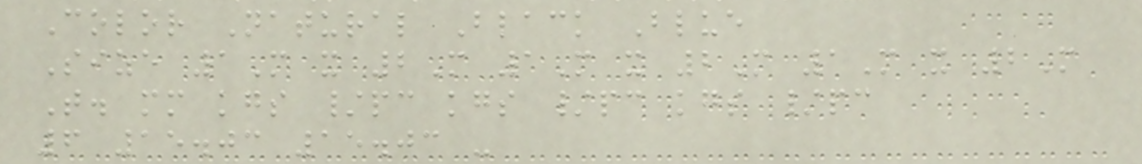Color Natural Black Blue
Size 1M x 2M 1M x 2M 1M x 2M
T. mm kgs /pc kgs /pc kgs /pc
6 15.03 15.03 -
